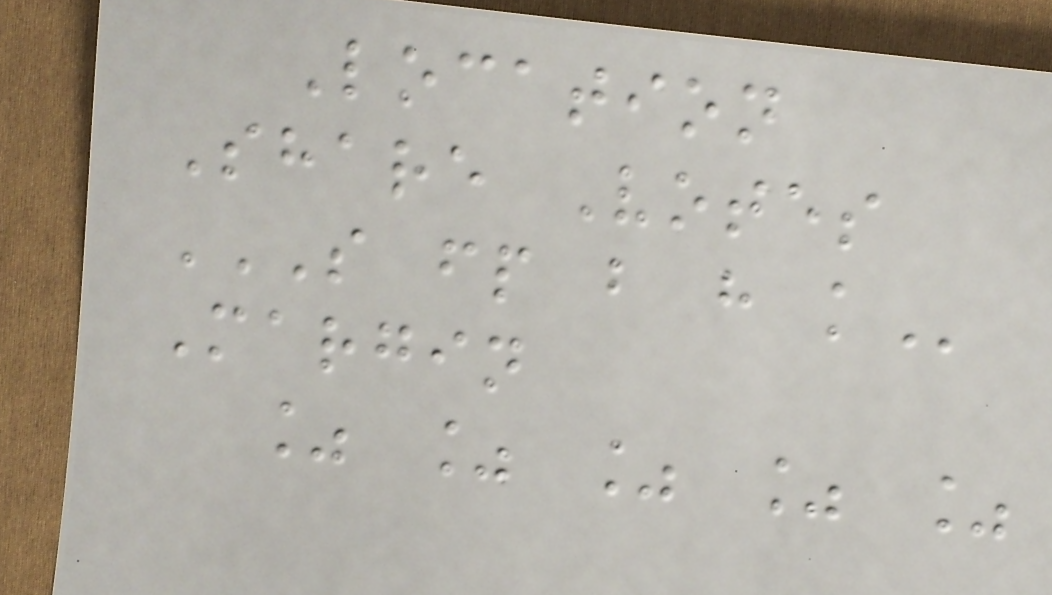Location
Share Votes
S FP B H K
Margin
% % % % %
